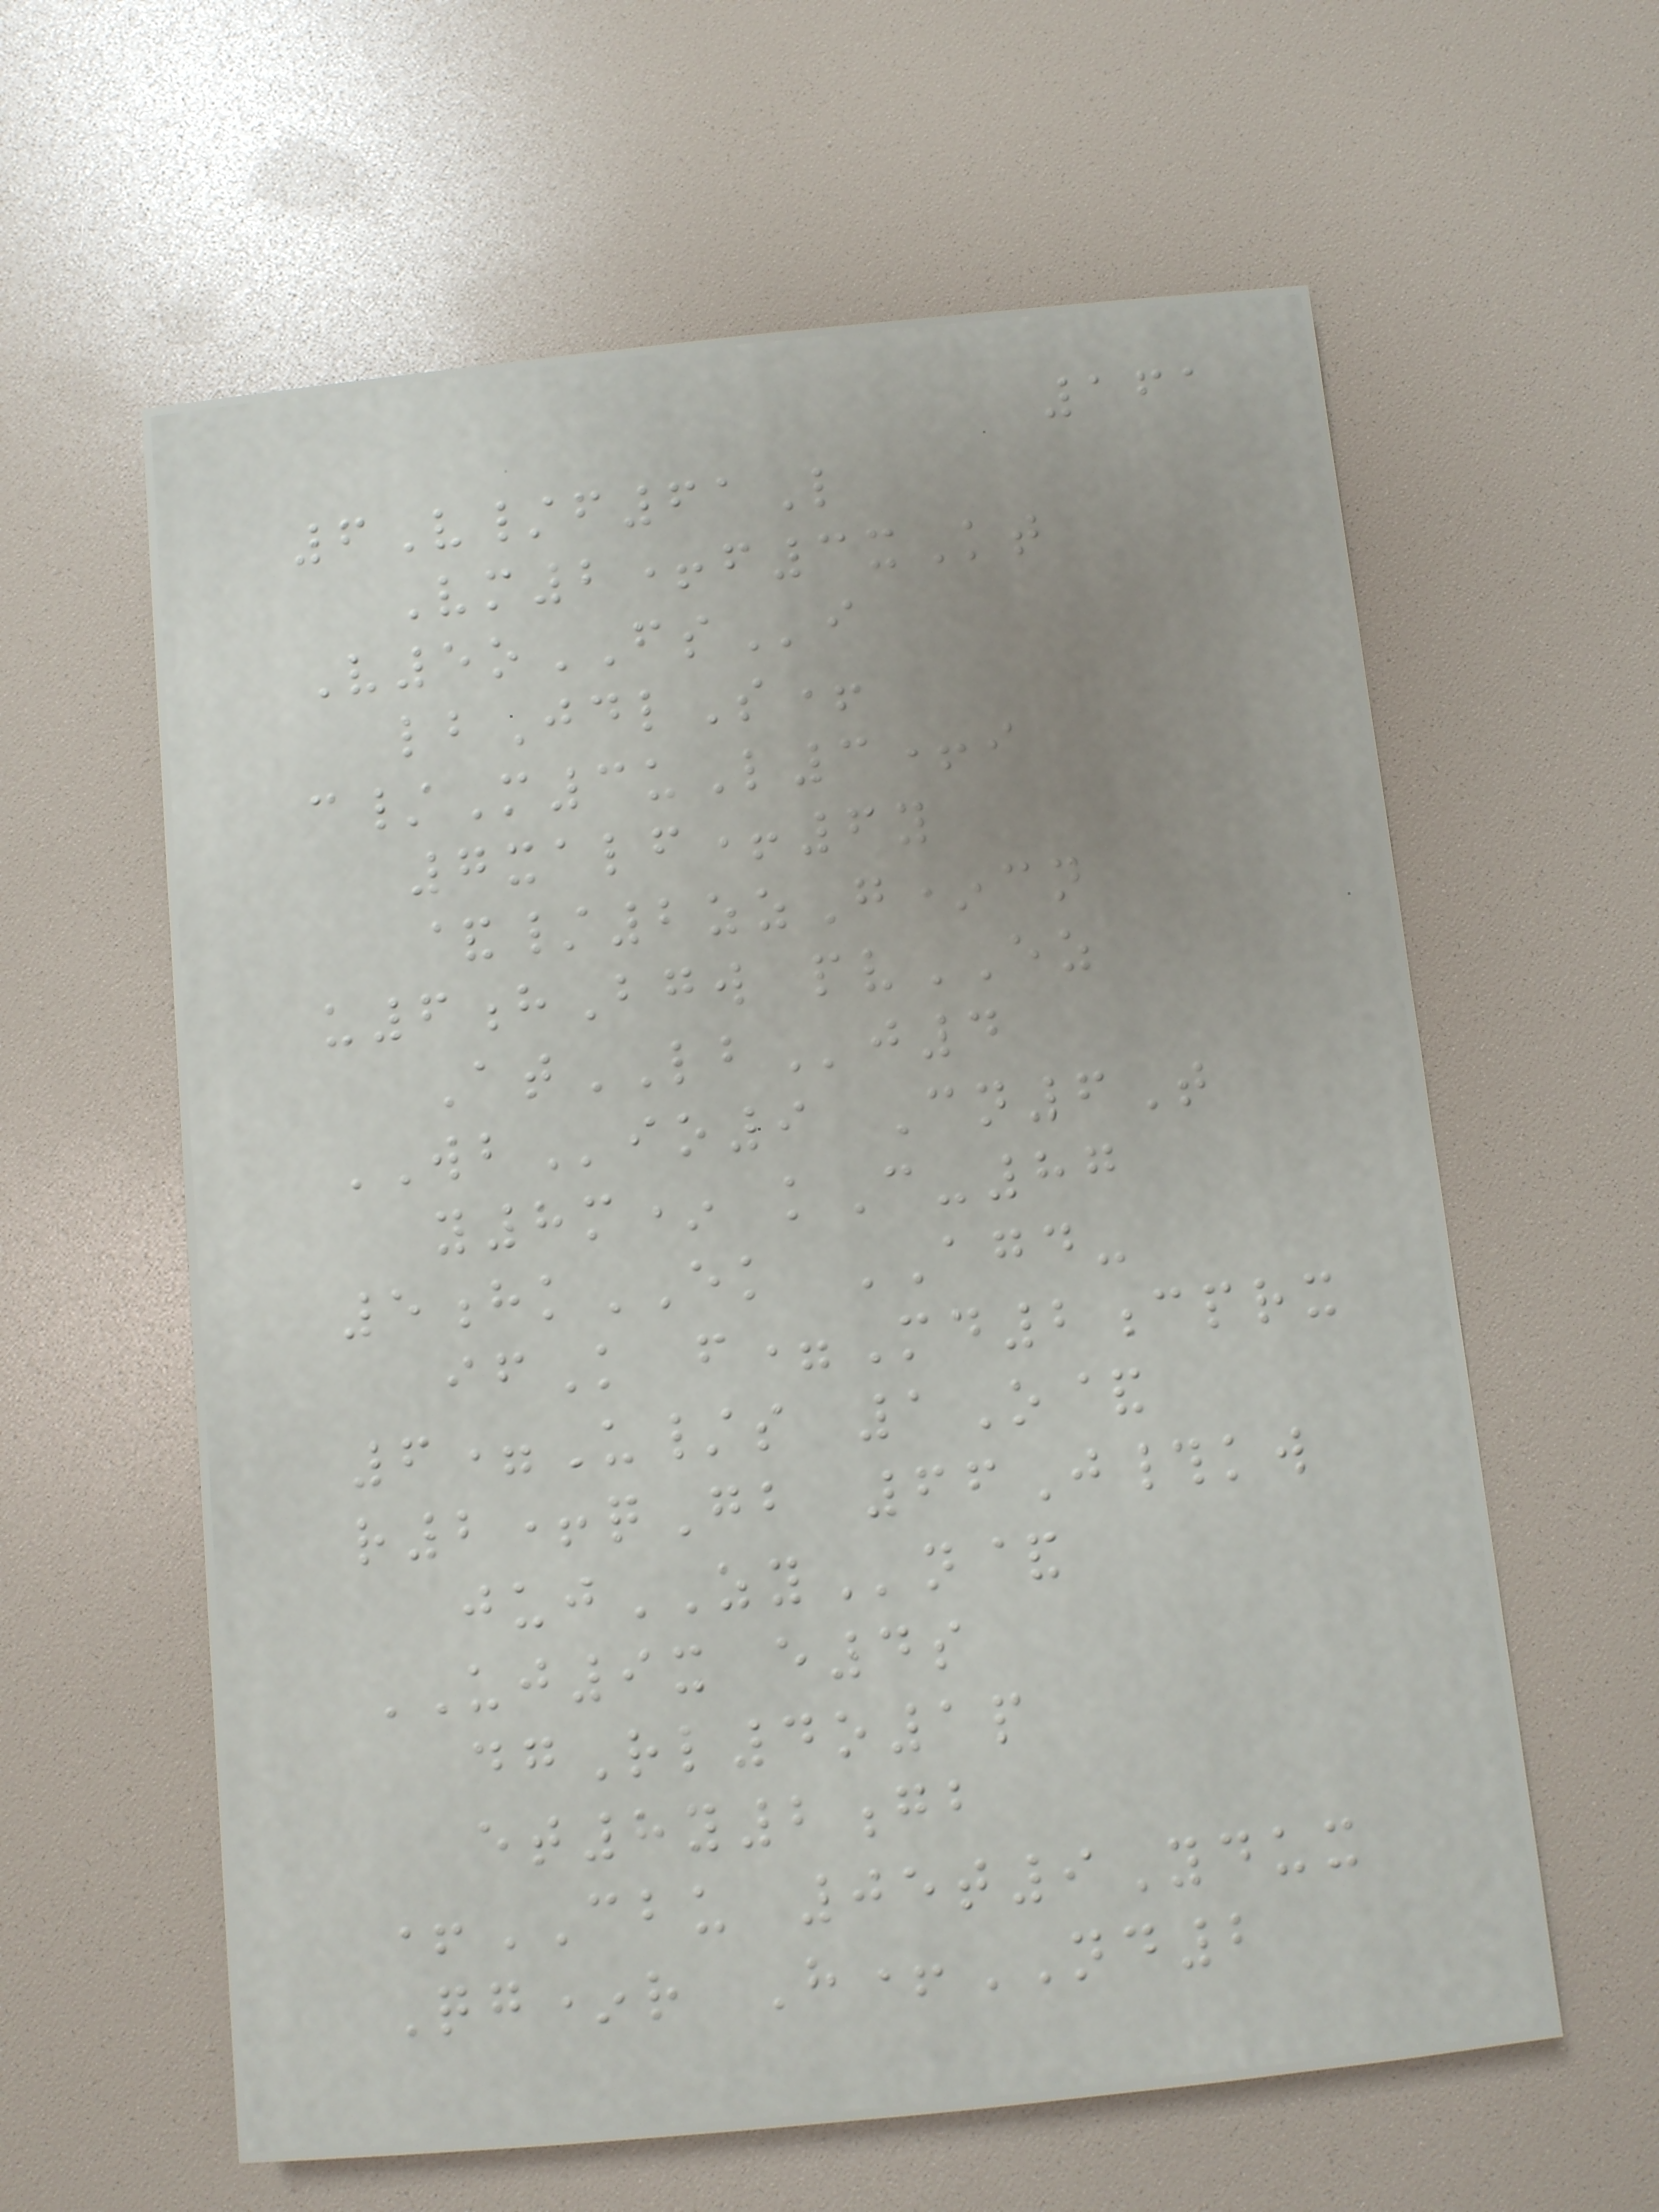161
6V/f61L
Vm2+f3xKt
V5oFSi
lbJdlS+
c/M3uL3+i
7xalf+6y
&/2zzG*cn
u6hBgw pvEZ
AtLBj4
WBio9 Cn6T
y8m* kC-87
5hkEK AGD-
ifK f=Md2cprx
6=U/s 1O&
r2+qGb 66J#kw
jujZYn&
UJ9x e4s
dgRl4o1p
et8y2gb
+CBU 05t9Ydux
Qg*r H+ND2
